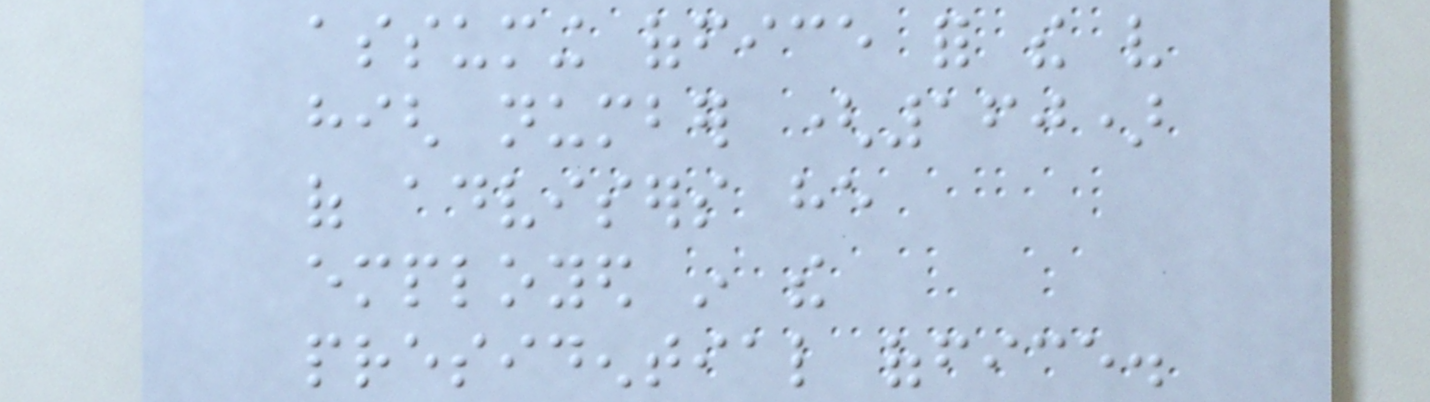assuming office for the very
high number (160)
of advisers he
employed in the
presidential office.
